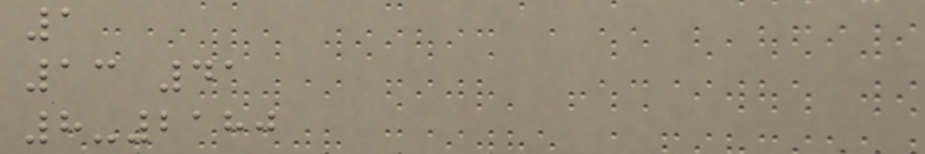1
13 41
8-2180
